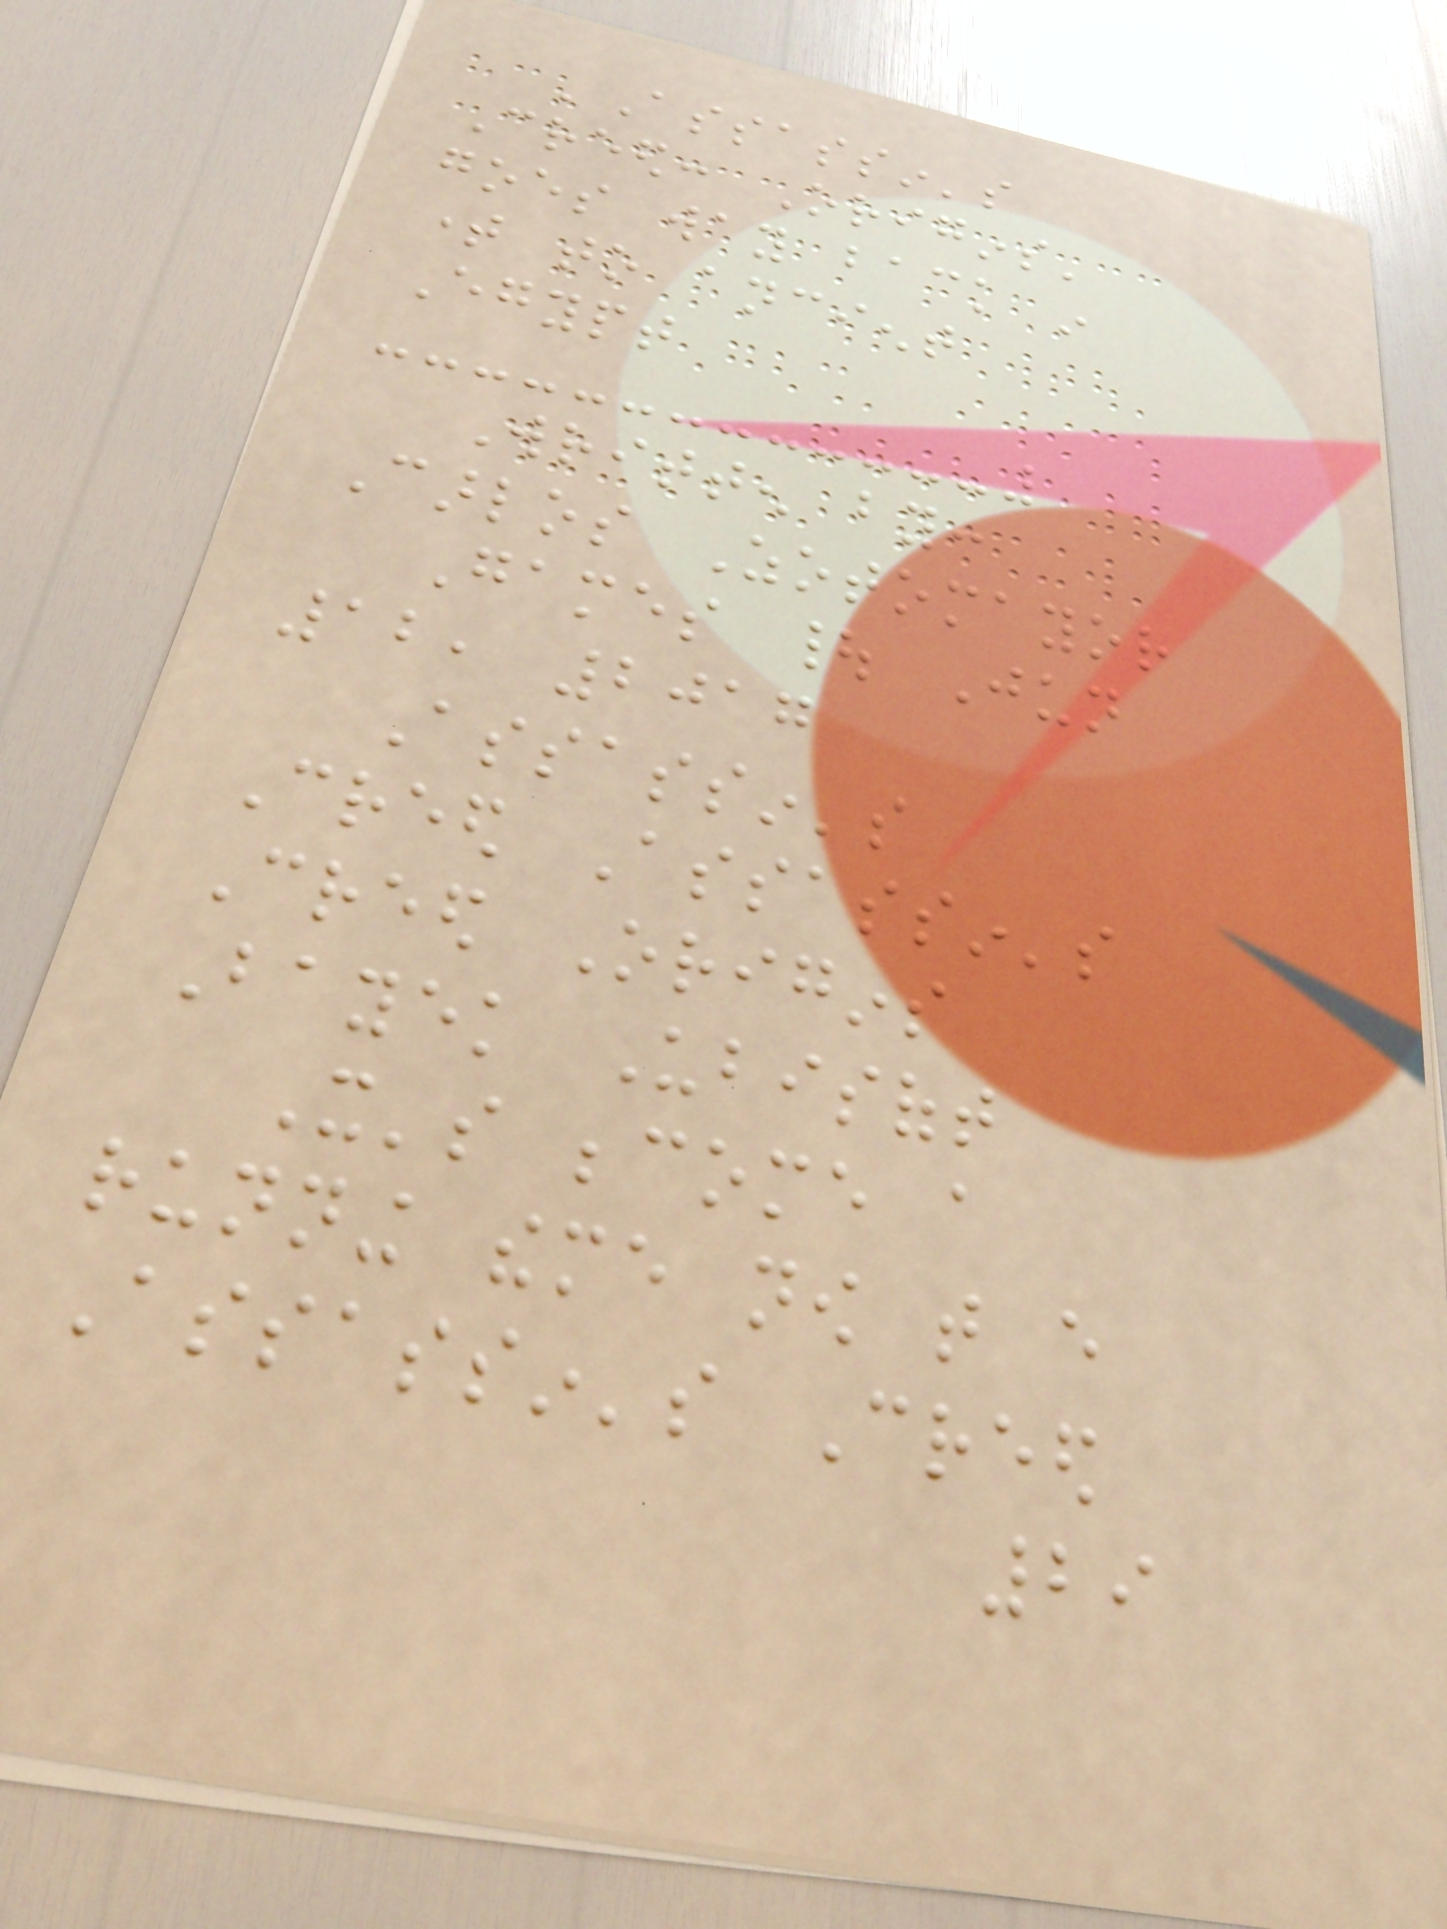'Assassin's
Creed: Origins'
goes way back in
time to ancient
Egypt
Written by:
Carlos Zotomayor
Games | Jun
12, 2017
Assassin's
Creed Assassin's
Creed Origins
Bayek Ubisoft
It's become a
running theme now that every
Assassin's Creed
29
